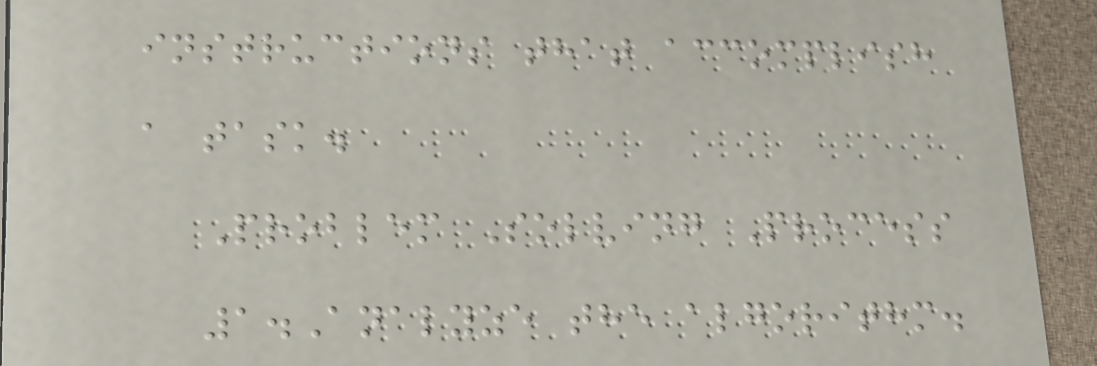instructions that accomplish
a task.
Problem Solving Process
1.Analyze the algorithm.
